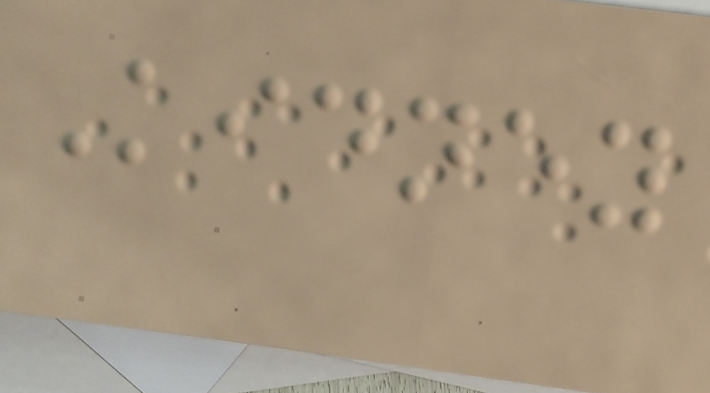Kidney
